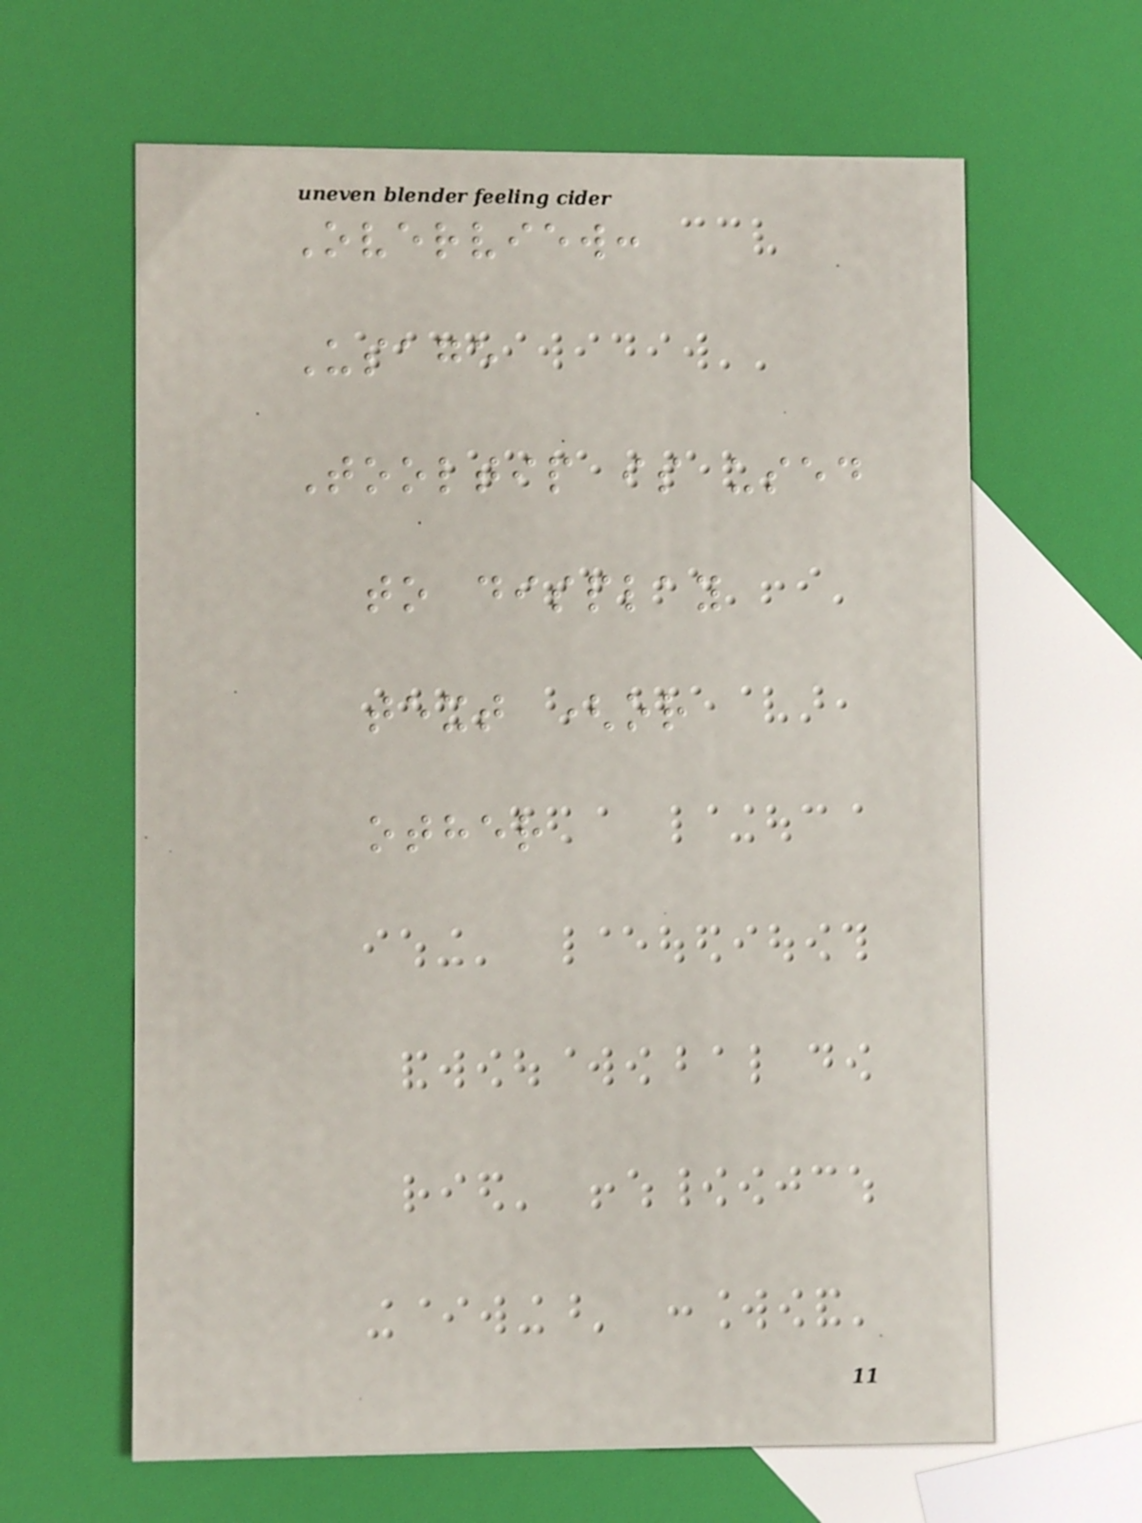Overview:
Usage
Tooltip is used
to display
text (or
other
